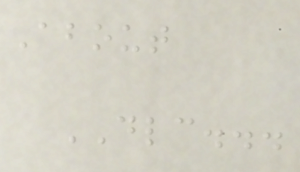About
DLC...
